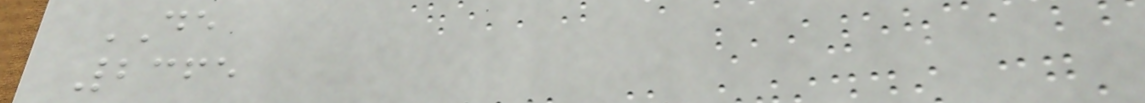DE
2365
